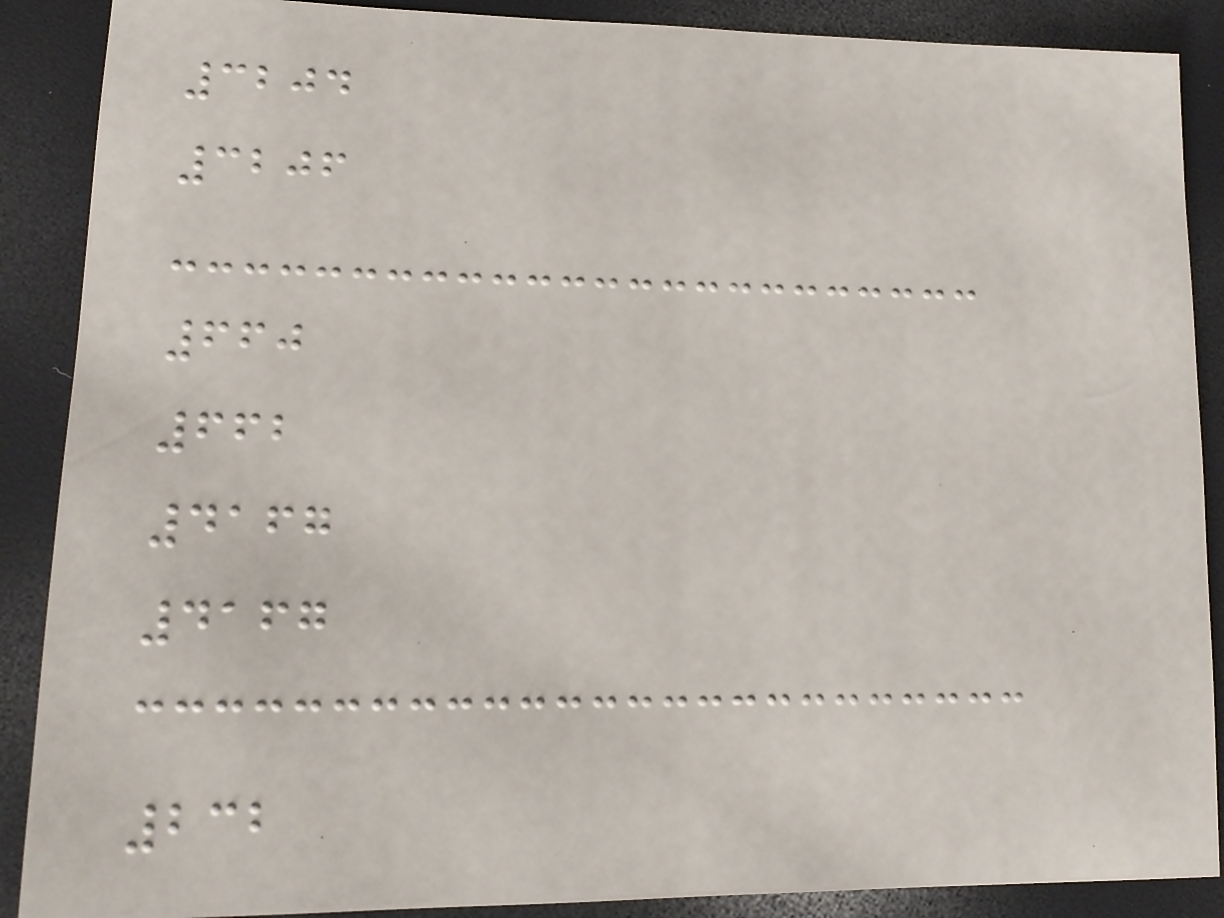3204
3206
660
662
4167
4167
232
